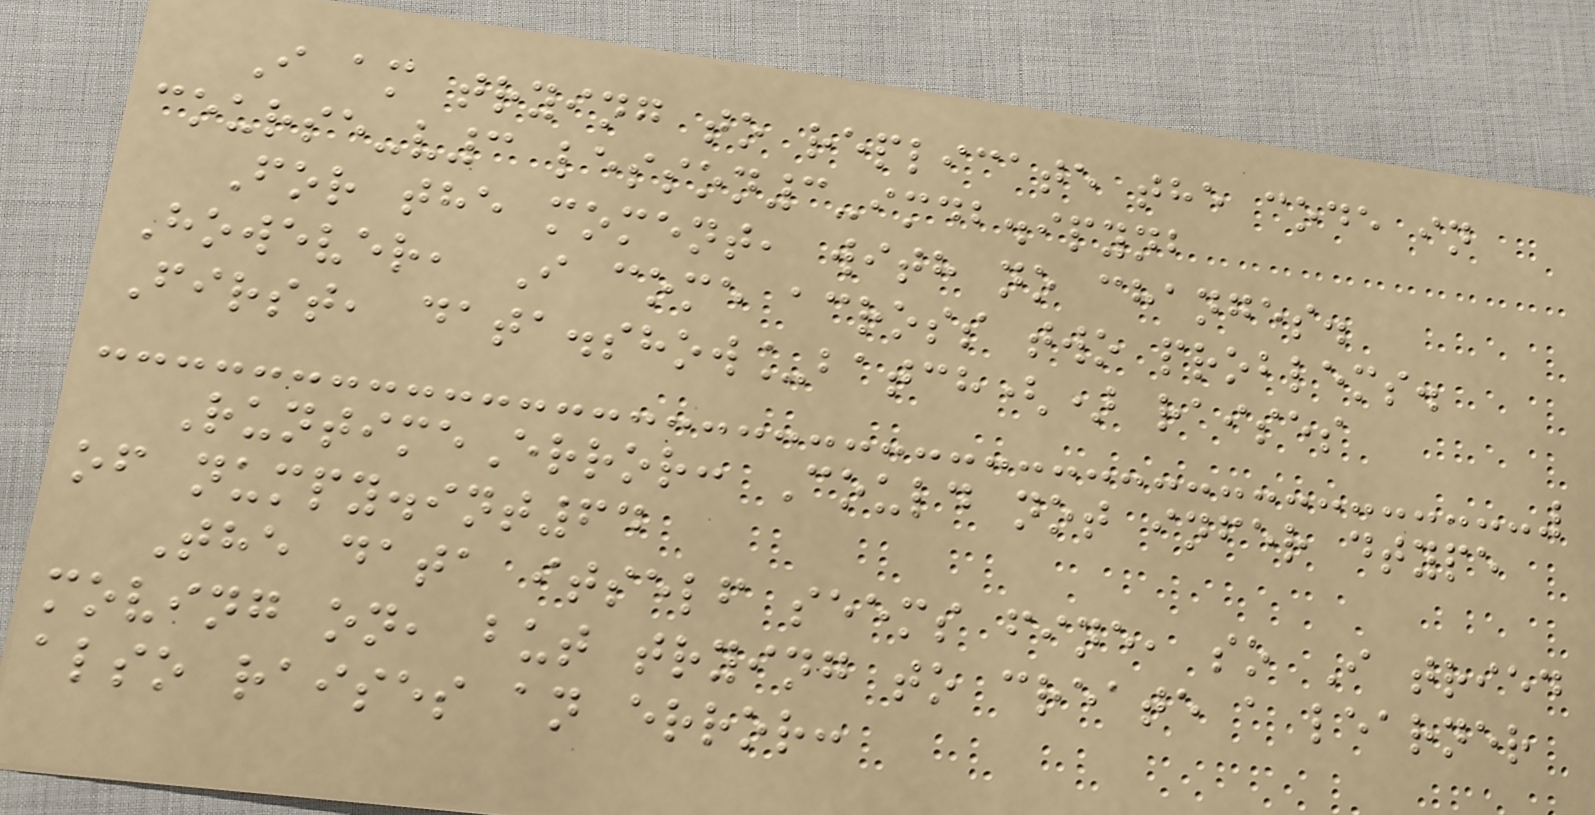I am trying to replicate the code in
course-v3 lesson3-imdb.ipynb
For the moment, with no changes.
However, I come across two problems.
First, data.show_batch() raises
RuntimeError: Could not infer dtype
of numpy.int64
The data itself seems fine, so I tried
moving on, but trying to create a learner
also raises an error:
